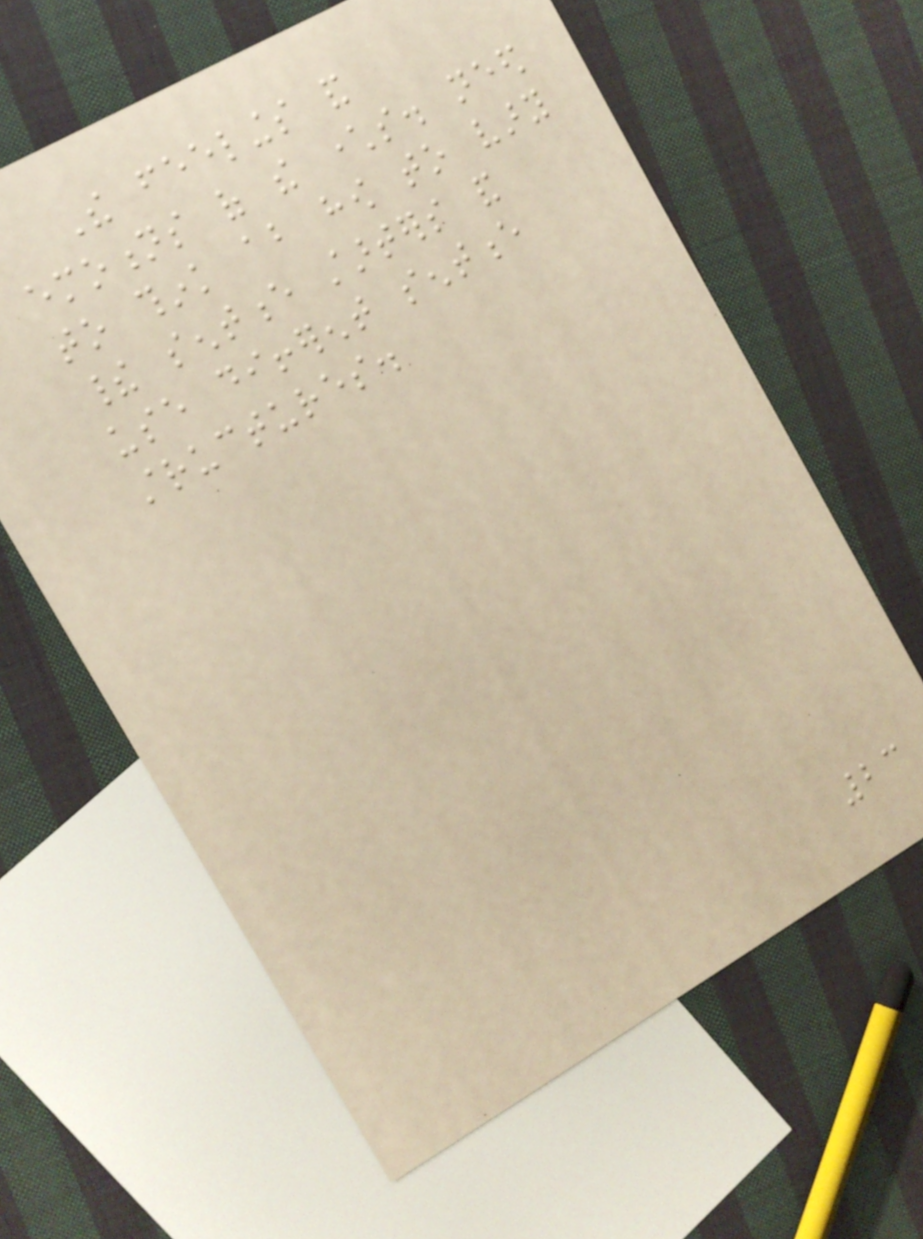The feelings and
emotions of the characters. need
to think about how to vary
their sentence starters and
use different sentence
structures.
23
